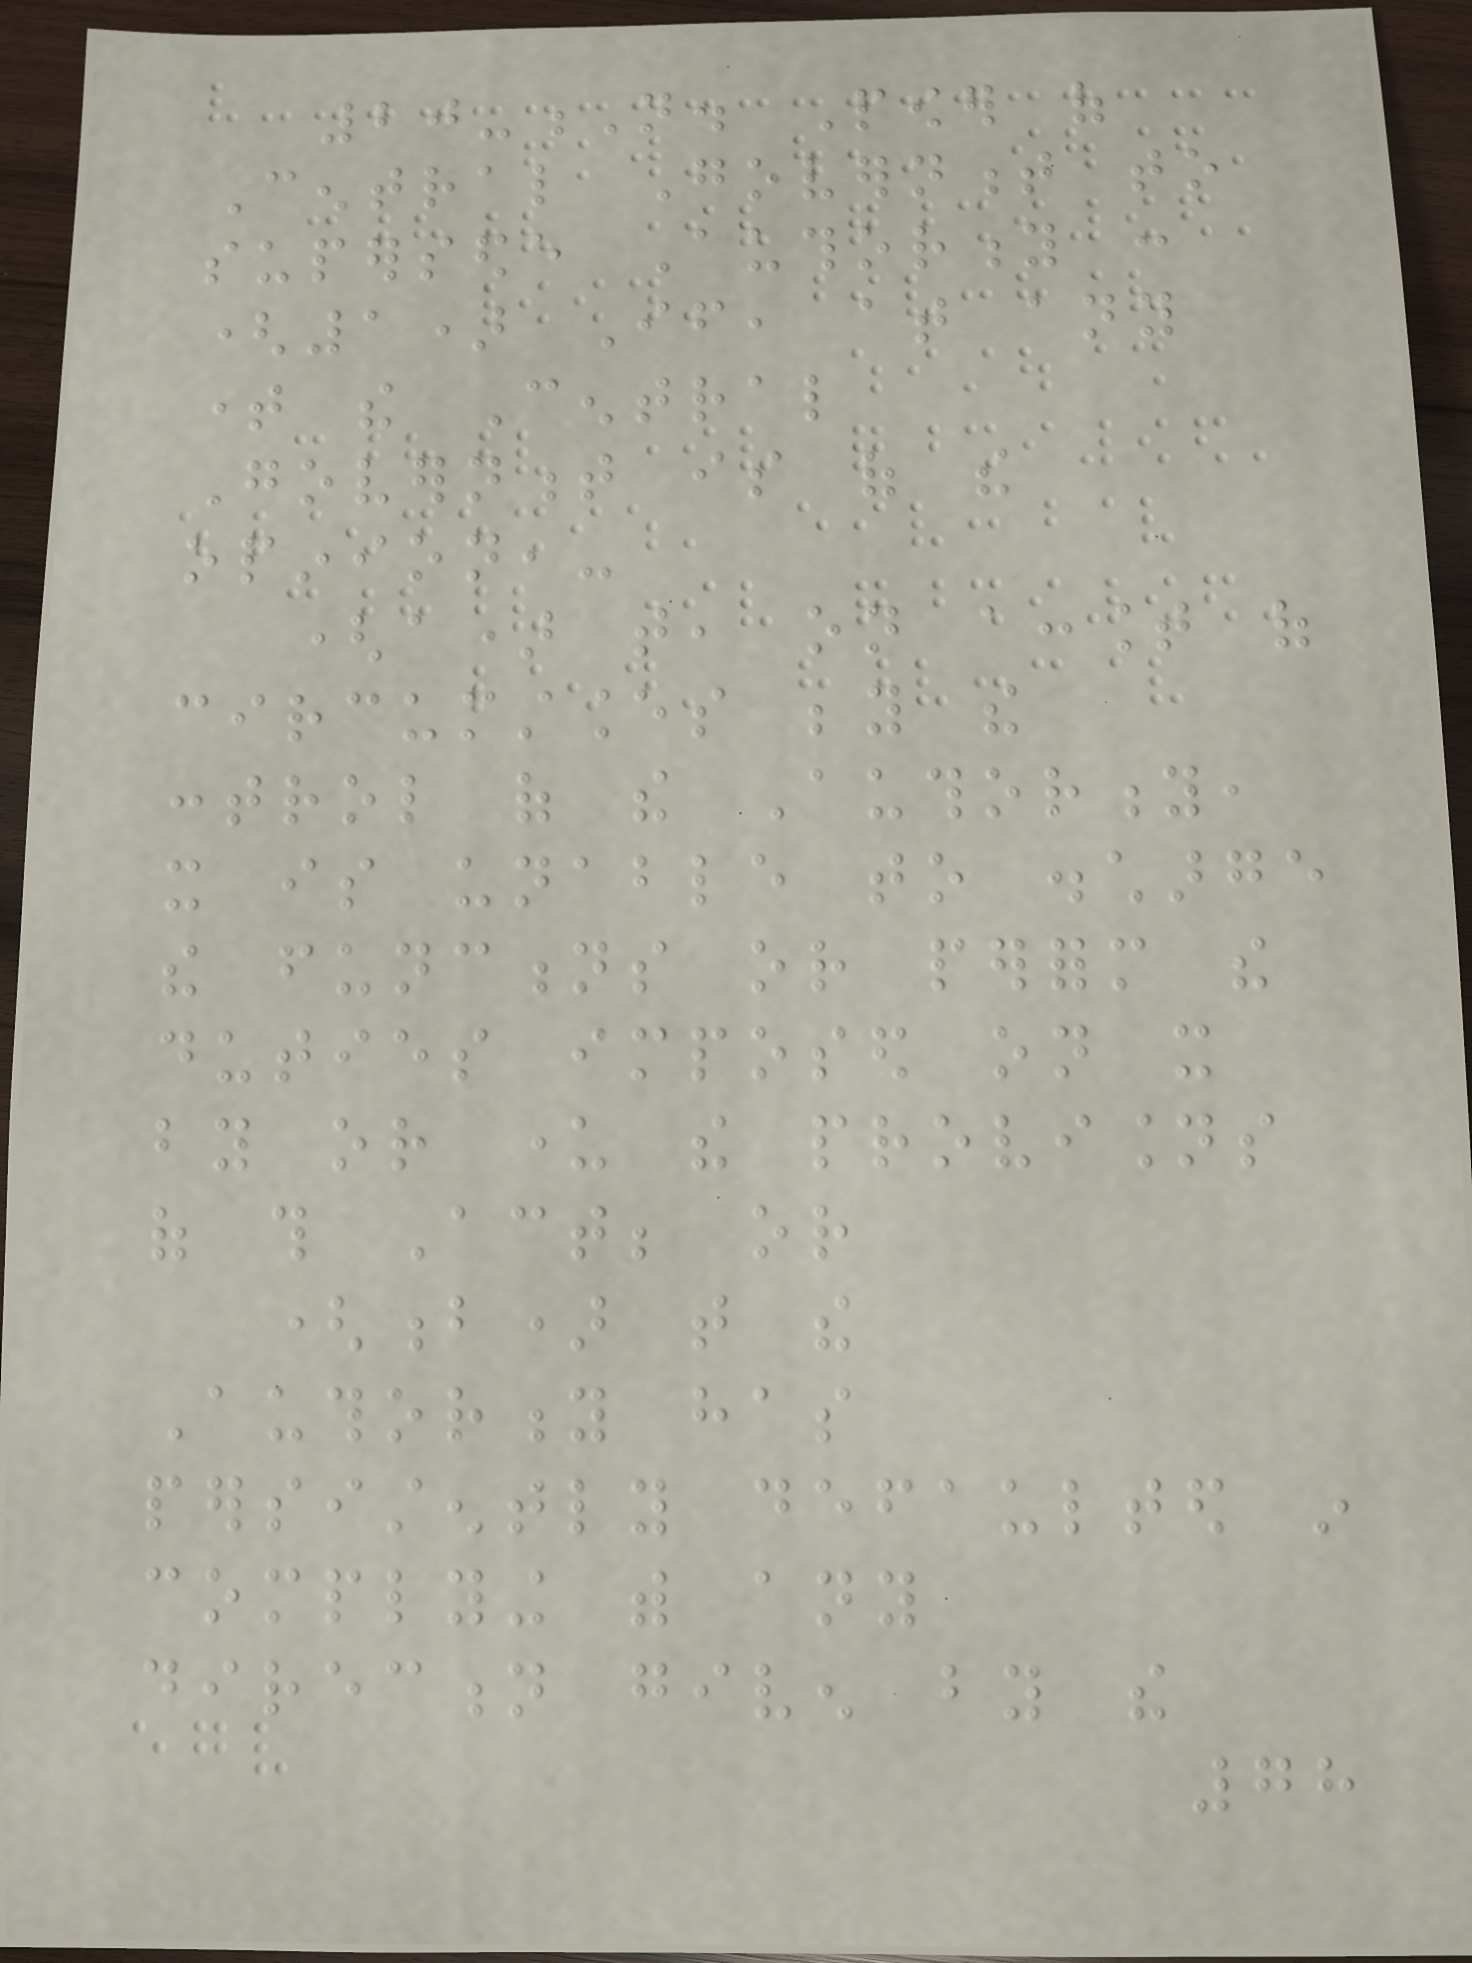20-N. Power of
Central Government to
supersede Authority :
(1) If, at any
time the Central
Government is of the
opinion,-
(a) that, on account of
circumstances beyond the
control of the Authority,
it is unable to discharge
the functions or perform the
duties imposed on it
by or under the provisions
of this Act; or
(b) that the
Authority has
persistently defaulted in
complying with any
direction given by the
78
